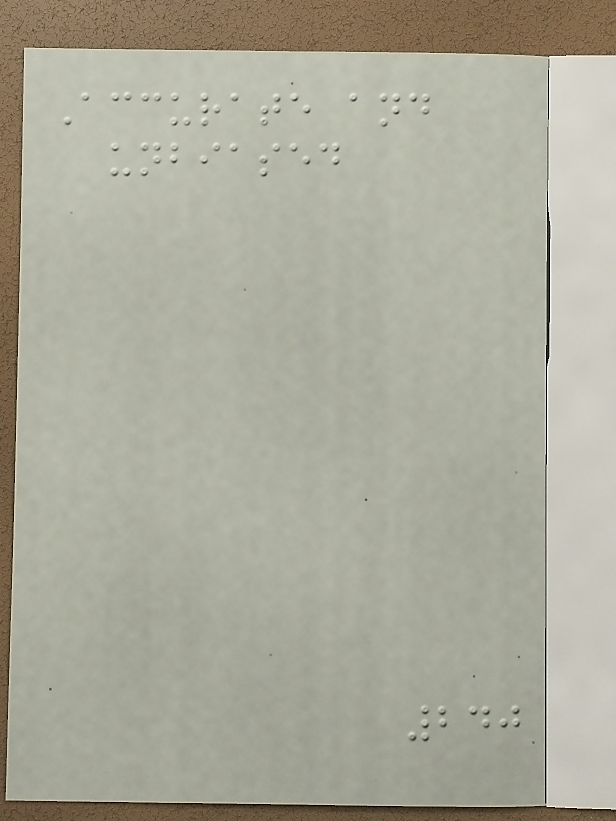Accurate and
unbiased
240
